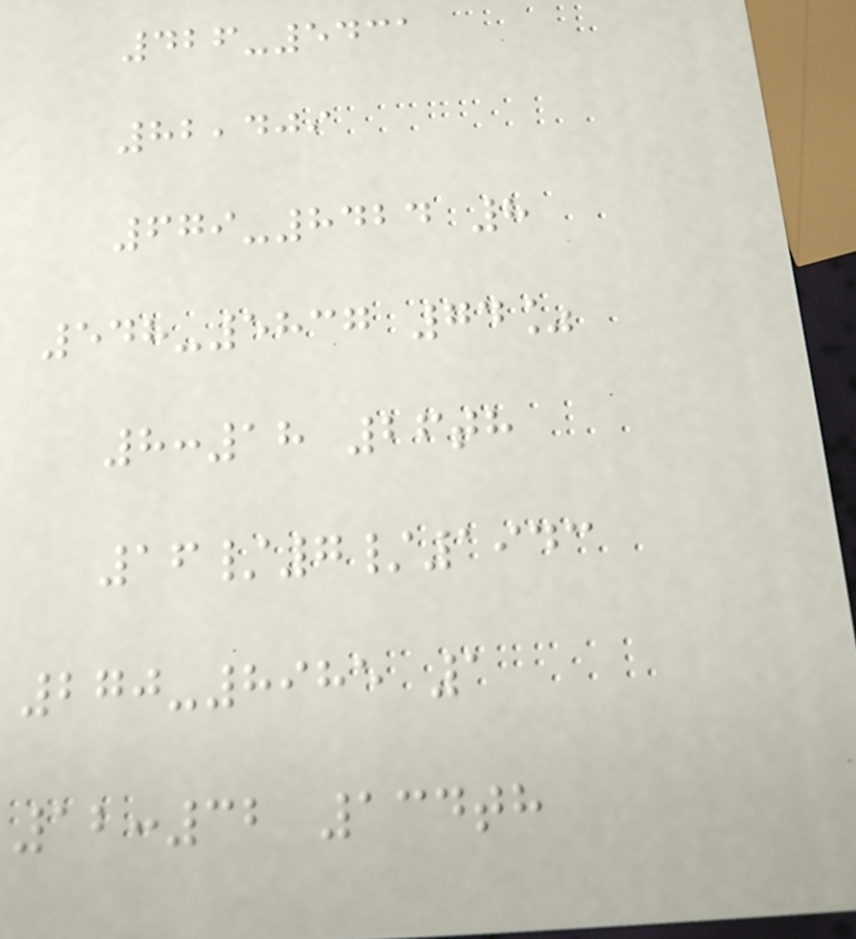426-5431
82,409
679-8424 8
548-5837 74%
8:18 26th
16/7/1943
270-8985 1
12:32 134th
